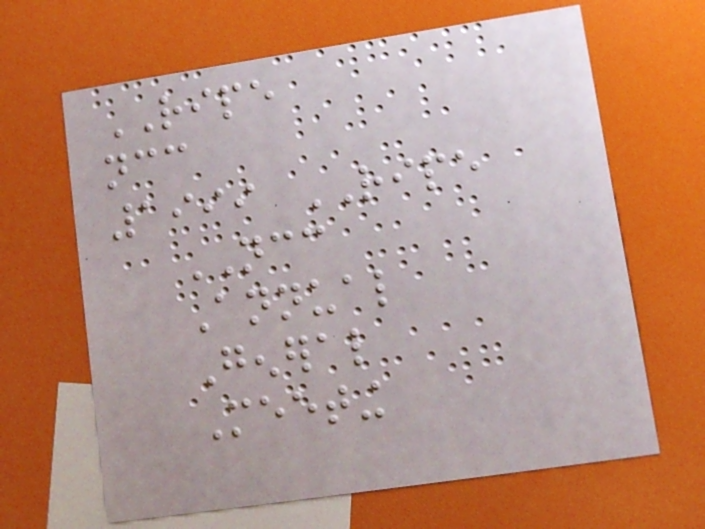RIPE
ncc
1999 RIPE
NCC
Annual
General
Meeting
